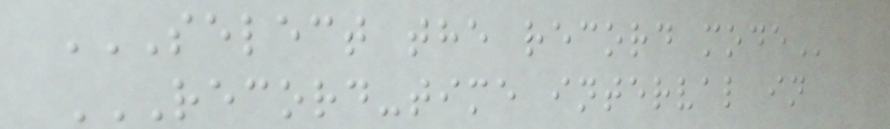SELECT THE RECORD MODE
RECORD-TIME INTERVAL IN
